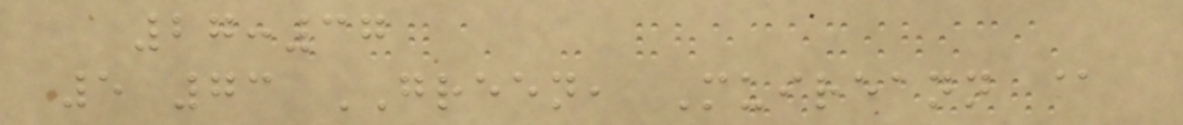27:37
5 73 GREEN, Muireann @
